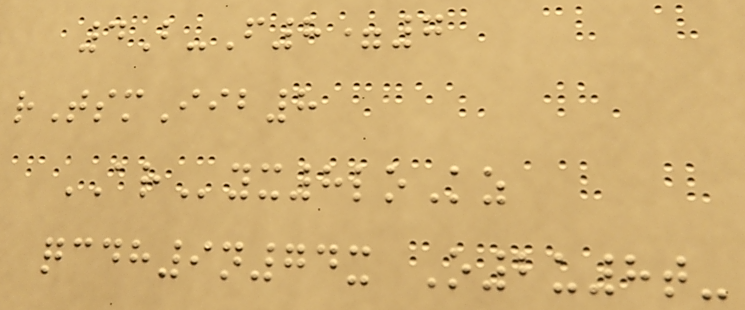4B-F8=7
rTsmIib8
ARyx8loKz
qcdh9n74x O2u8t-
